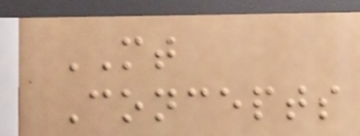MT
Concepts
